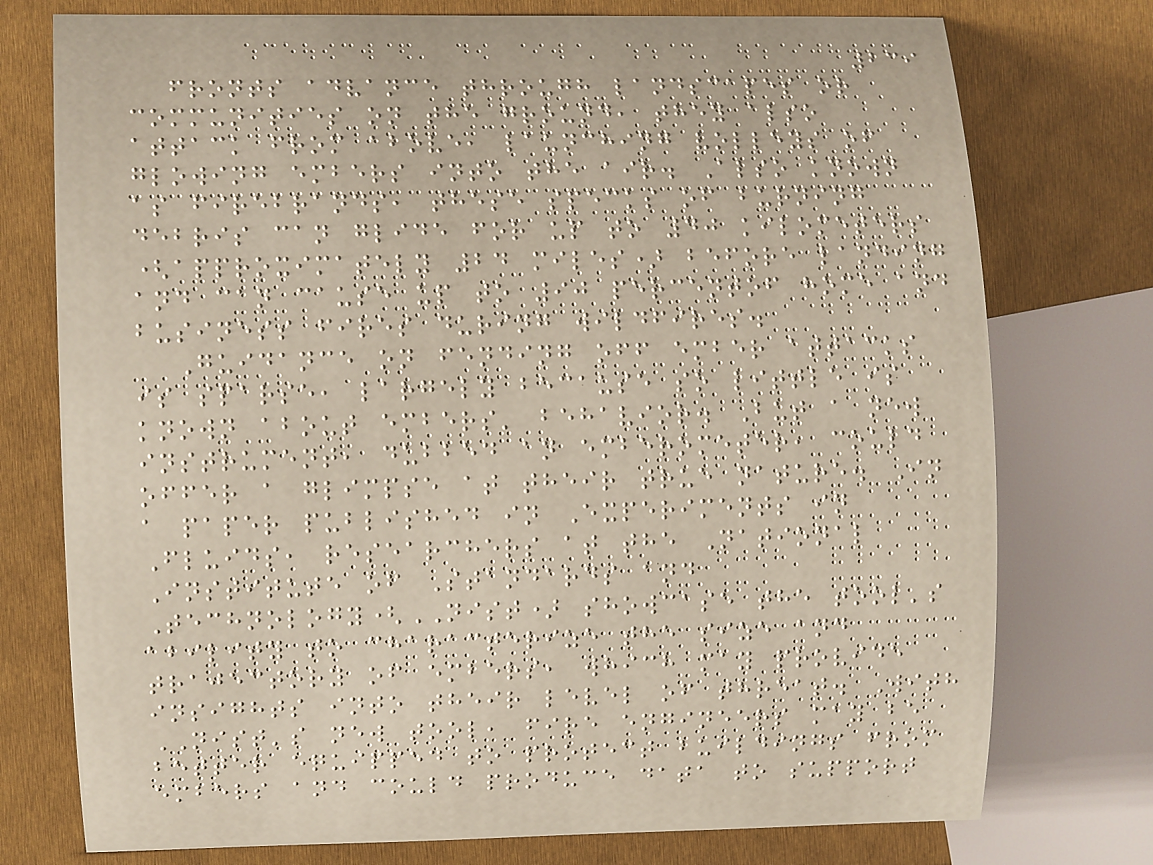239
fronts advance through landscapes or
communities on the ground, they also
attack from above, launching volleys of
glowing embers into the air. Also known
as firebrands, these specks of burning
debris can glide for up to 40 kilometers
(approximately 24 miles) before landing
and can cause up to 90 percentof home and
business fires during wildfires.
Guidance on fending off ember attacks
is sparse, largely because so little is
known about embers' behavior. But a new
instrument, dubbed an emberometer, could
offer a glimpse at their true nature. In
a paper published in Experiments in
Fluids, researchers at the National
Institute of Standards and
Technology(NIST) showcase the tool's
ability to characterize the size and
trajectory of embers, which may provide
insights into their level of threat. With
NIST's new tool, fire engineers may be
better equipped to protect buildings from
embers and could produce data to support
